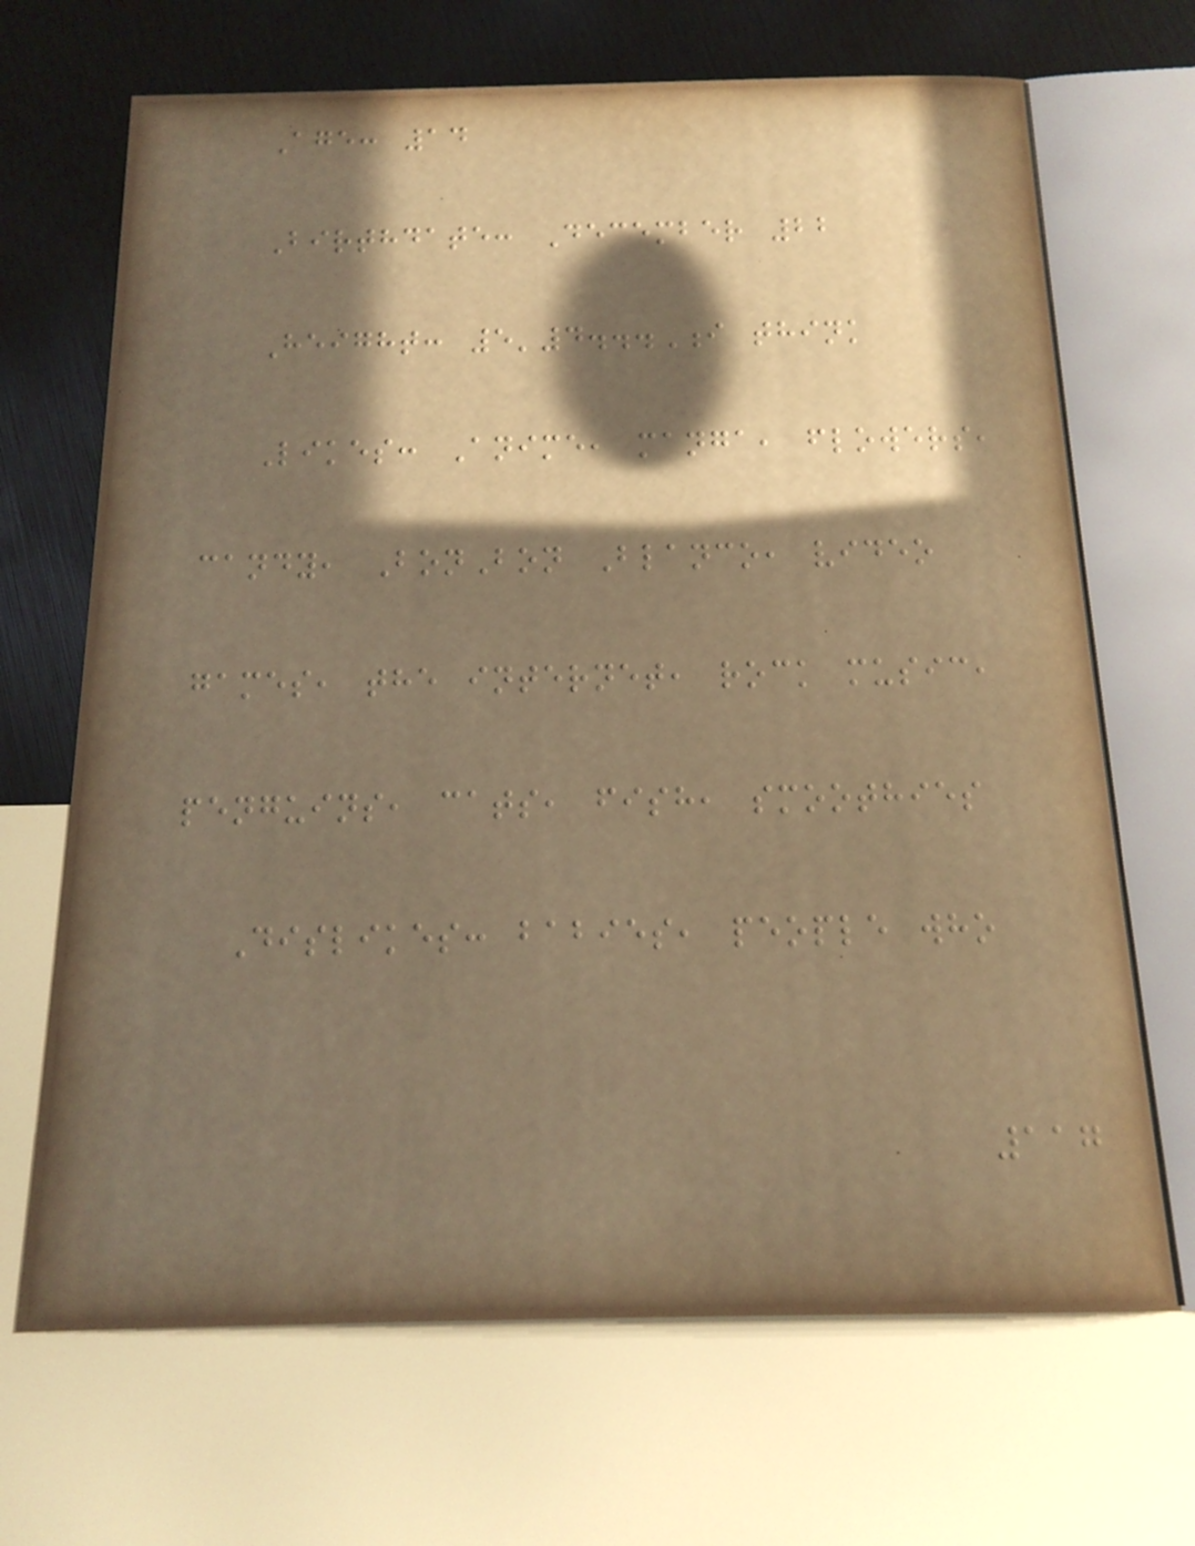Age: 14
Birthdate: December 22
Height: 5'4...I think
Likes: Anime, manga, flowers,
candy, BonBon Blanco, video
games, the internet, rock music,
penguins, cats, fish, smoothies
Dislikes: babies, people who
117
